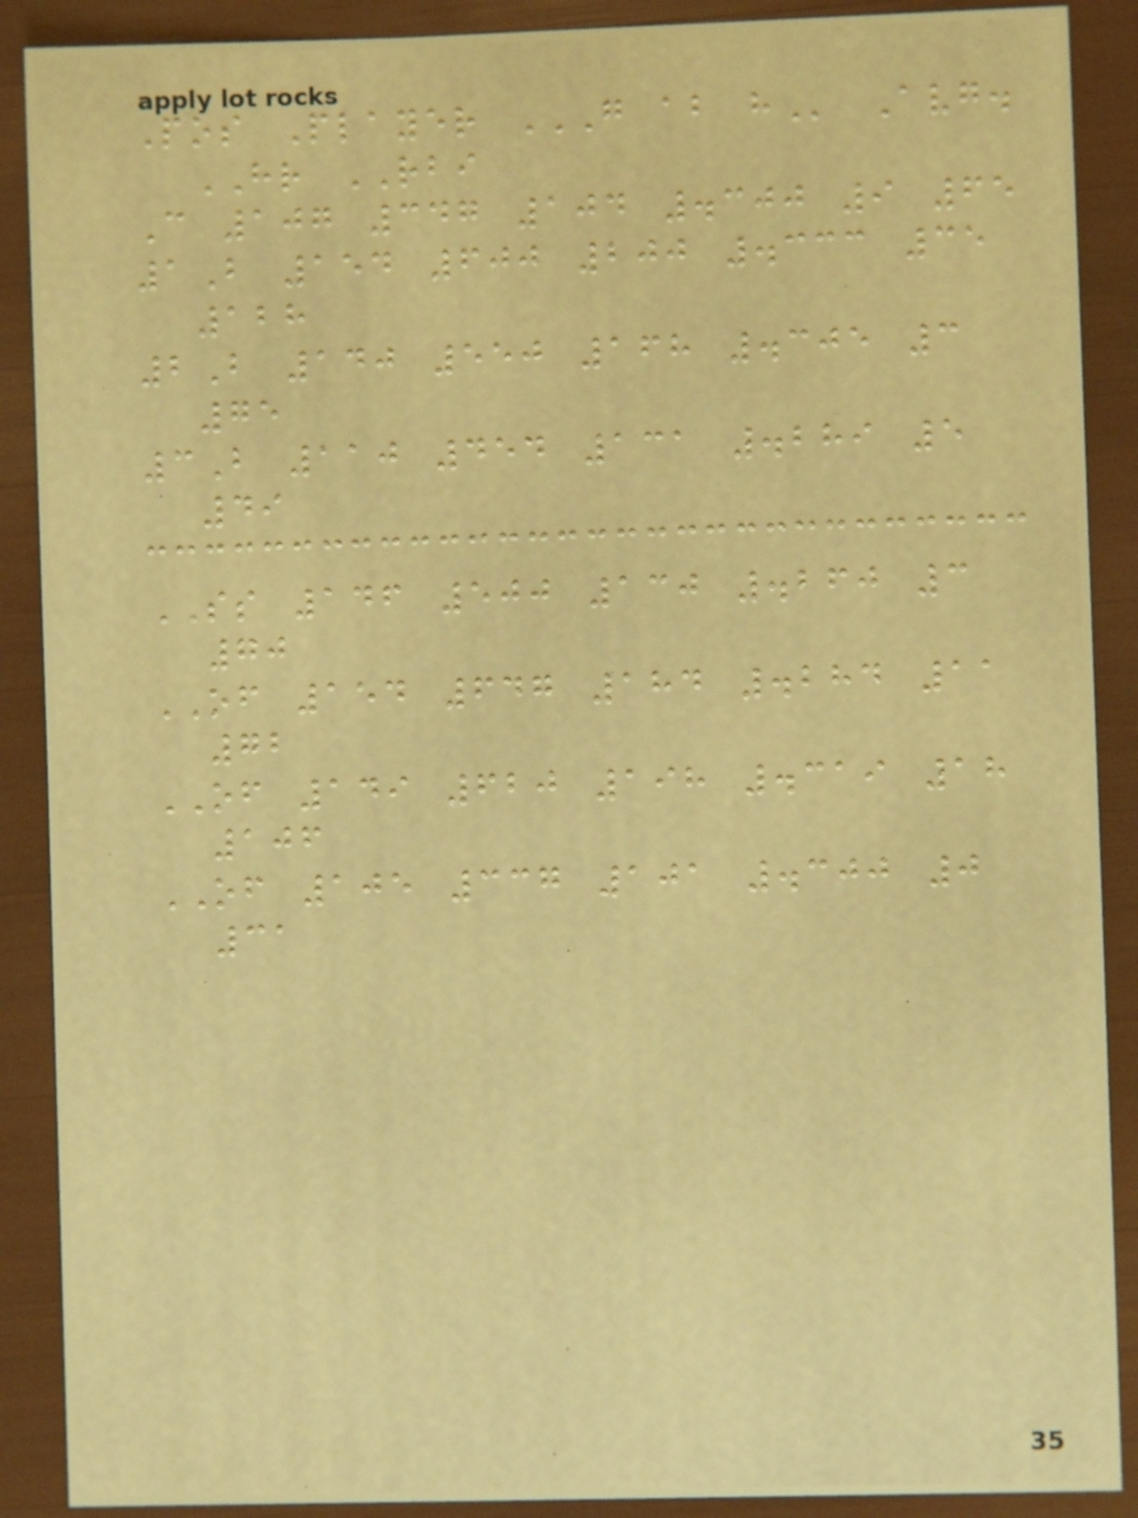Pos Player G AB H Avg.
HR RBI
C 107 347 104 .300 9 65
1B 154 600 200 .333 35
128
2B 140 550 168 .305 3
75
3B 110 454 131 .289 5
49
SS 146 500 130 .260 3
70
OF 154 647 184 .284 11
72
OF 149 620 198 .319 18
106
OF 105 337 101 .300 0
31
